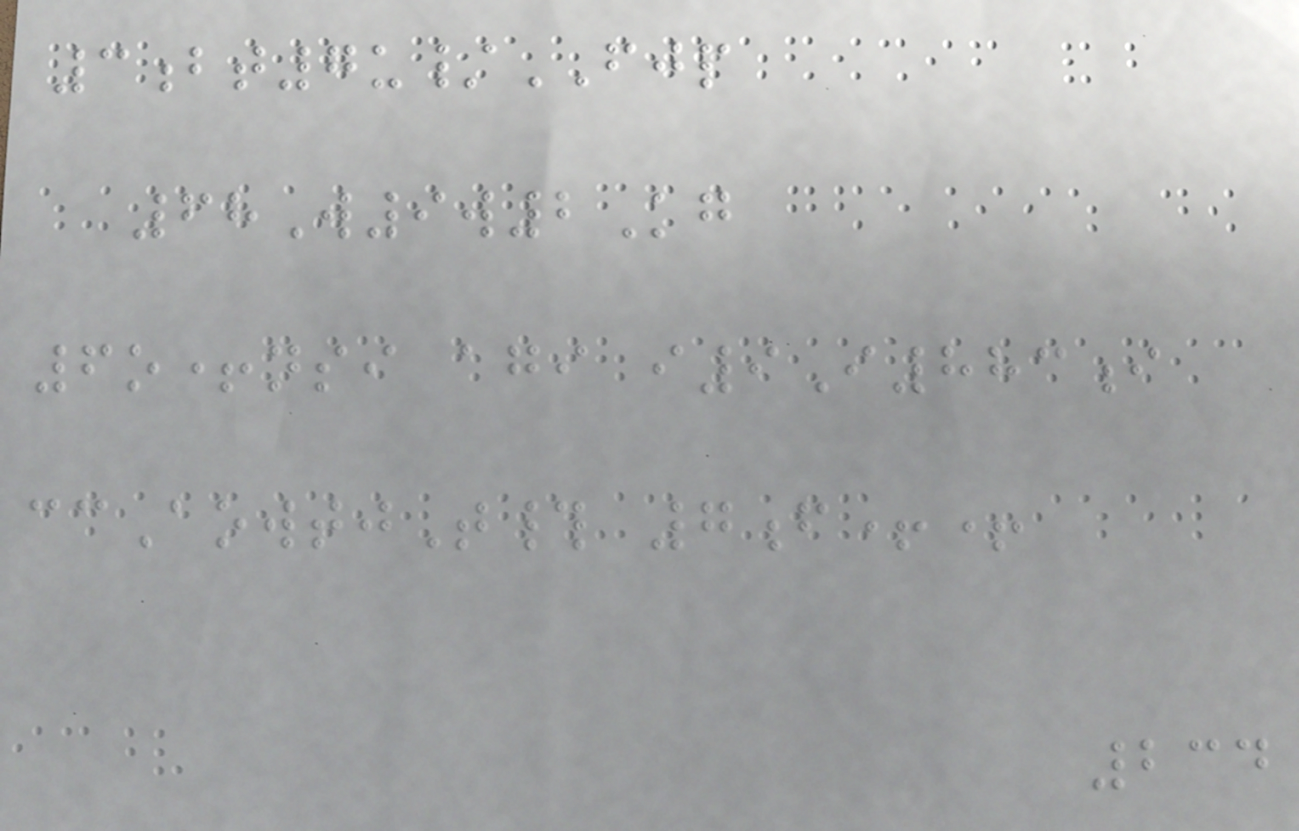3bt7u/FJP
68W9w2Kg
6o+nsi agi i9I883i
ccAowtjT# 7f++
234
